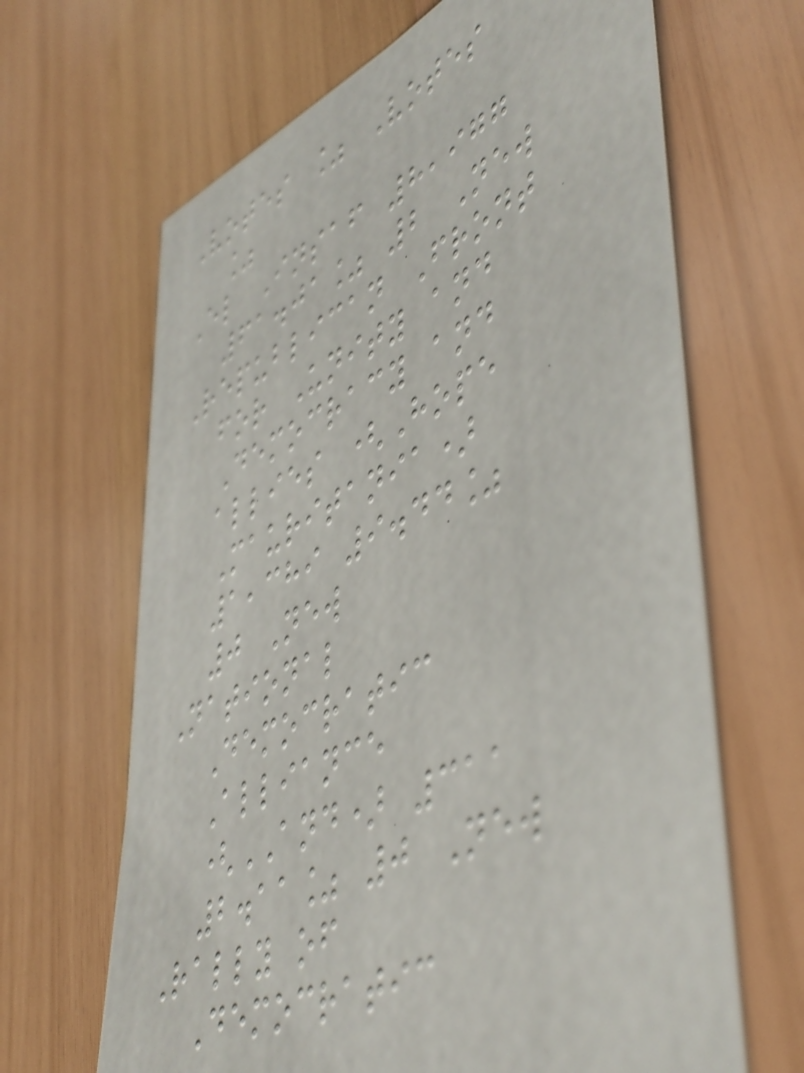Votes % Votes
%
El Insaf 8,977
61.01% 2 New
Republican Front
for Unity and
Democracy and
allies (Hope
Mauritania)
1,389 9.44%
0 New
National
Democratic
Alliance
(AND) 311
2.11% 0 New
Rally of
Democratic
